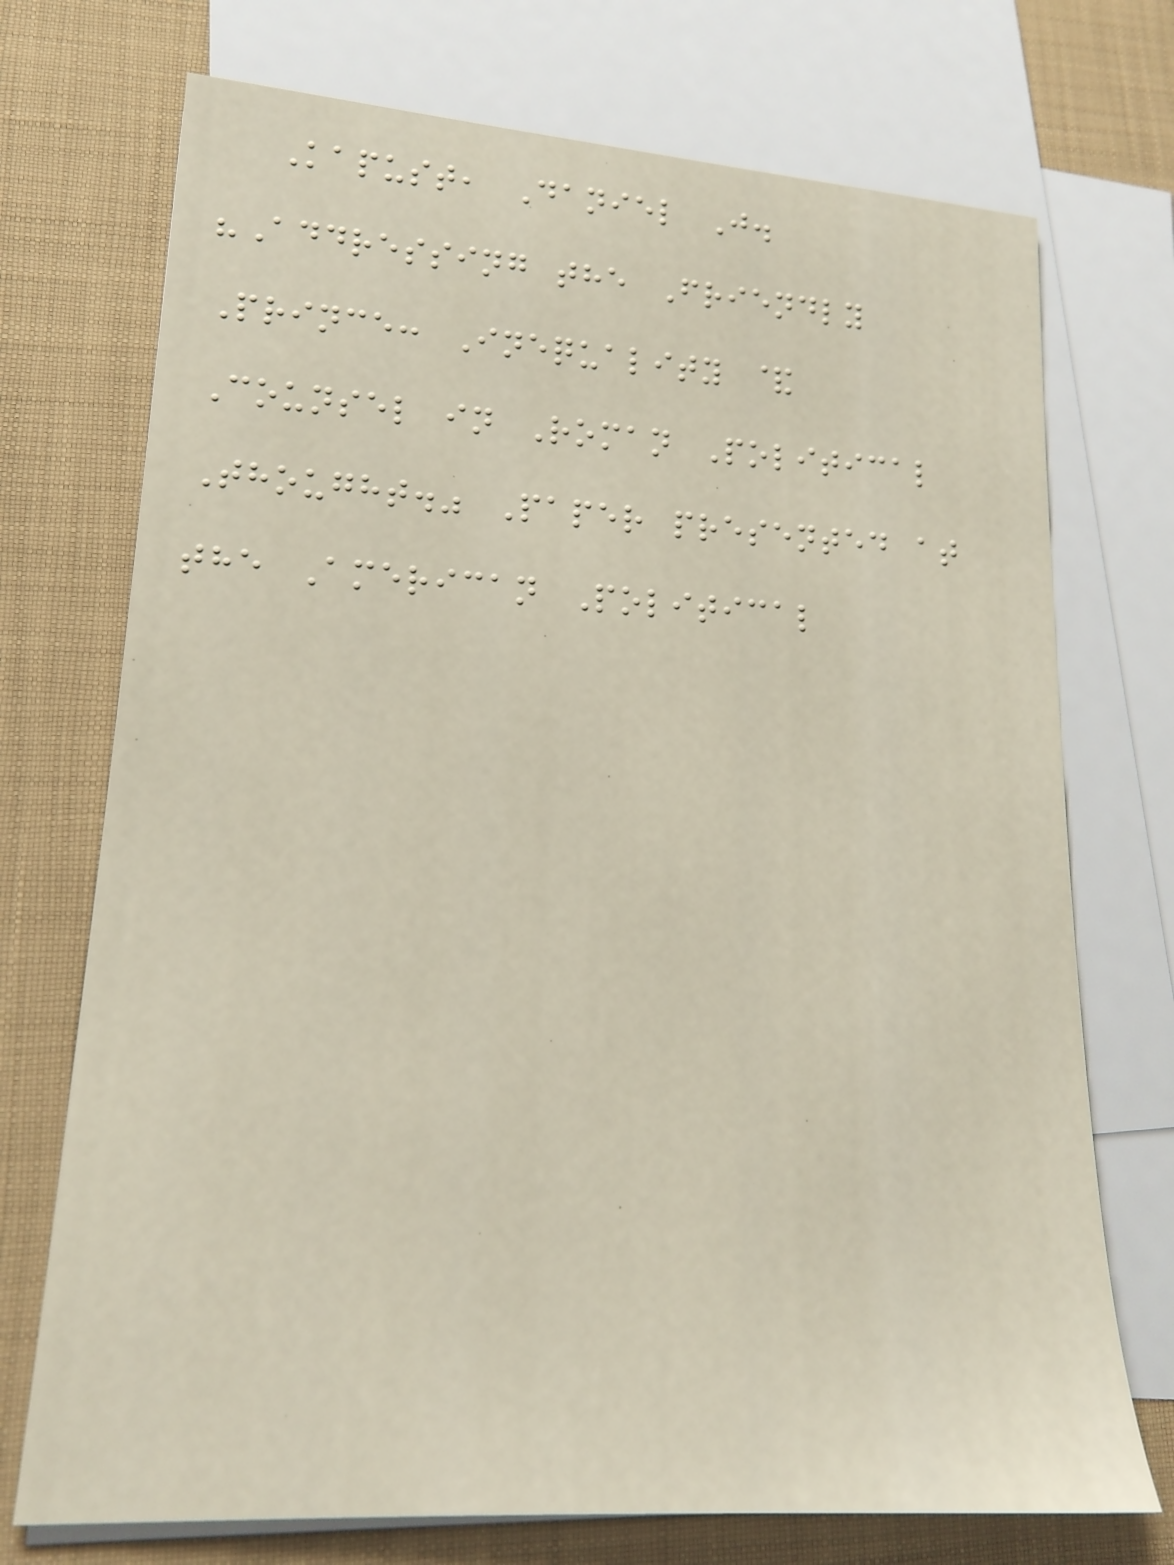Kapust, Daniel J.
"Addressing the Friendly
Prince: Inequality &
Counsel in Roman Political
Thought." Paper presented at
the American Political
